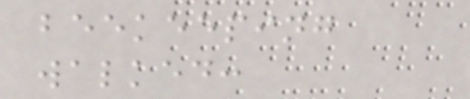beekeeping
walked:
